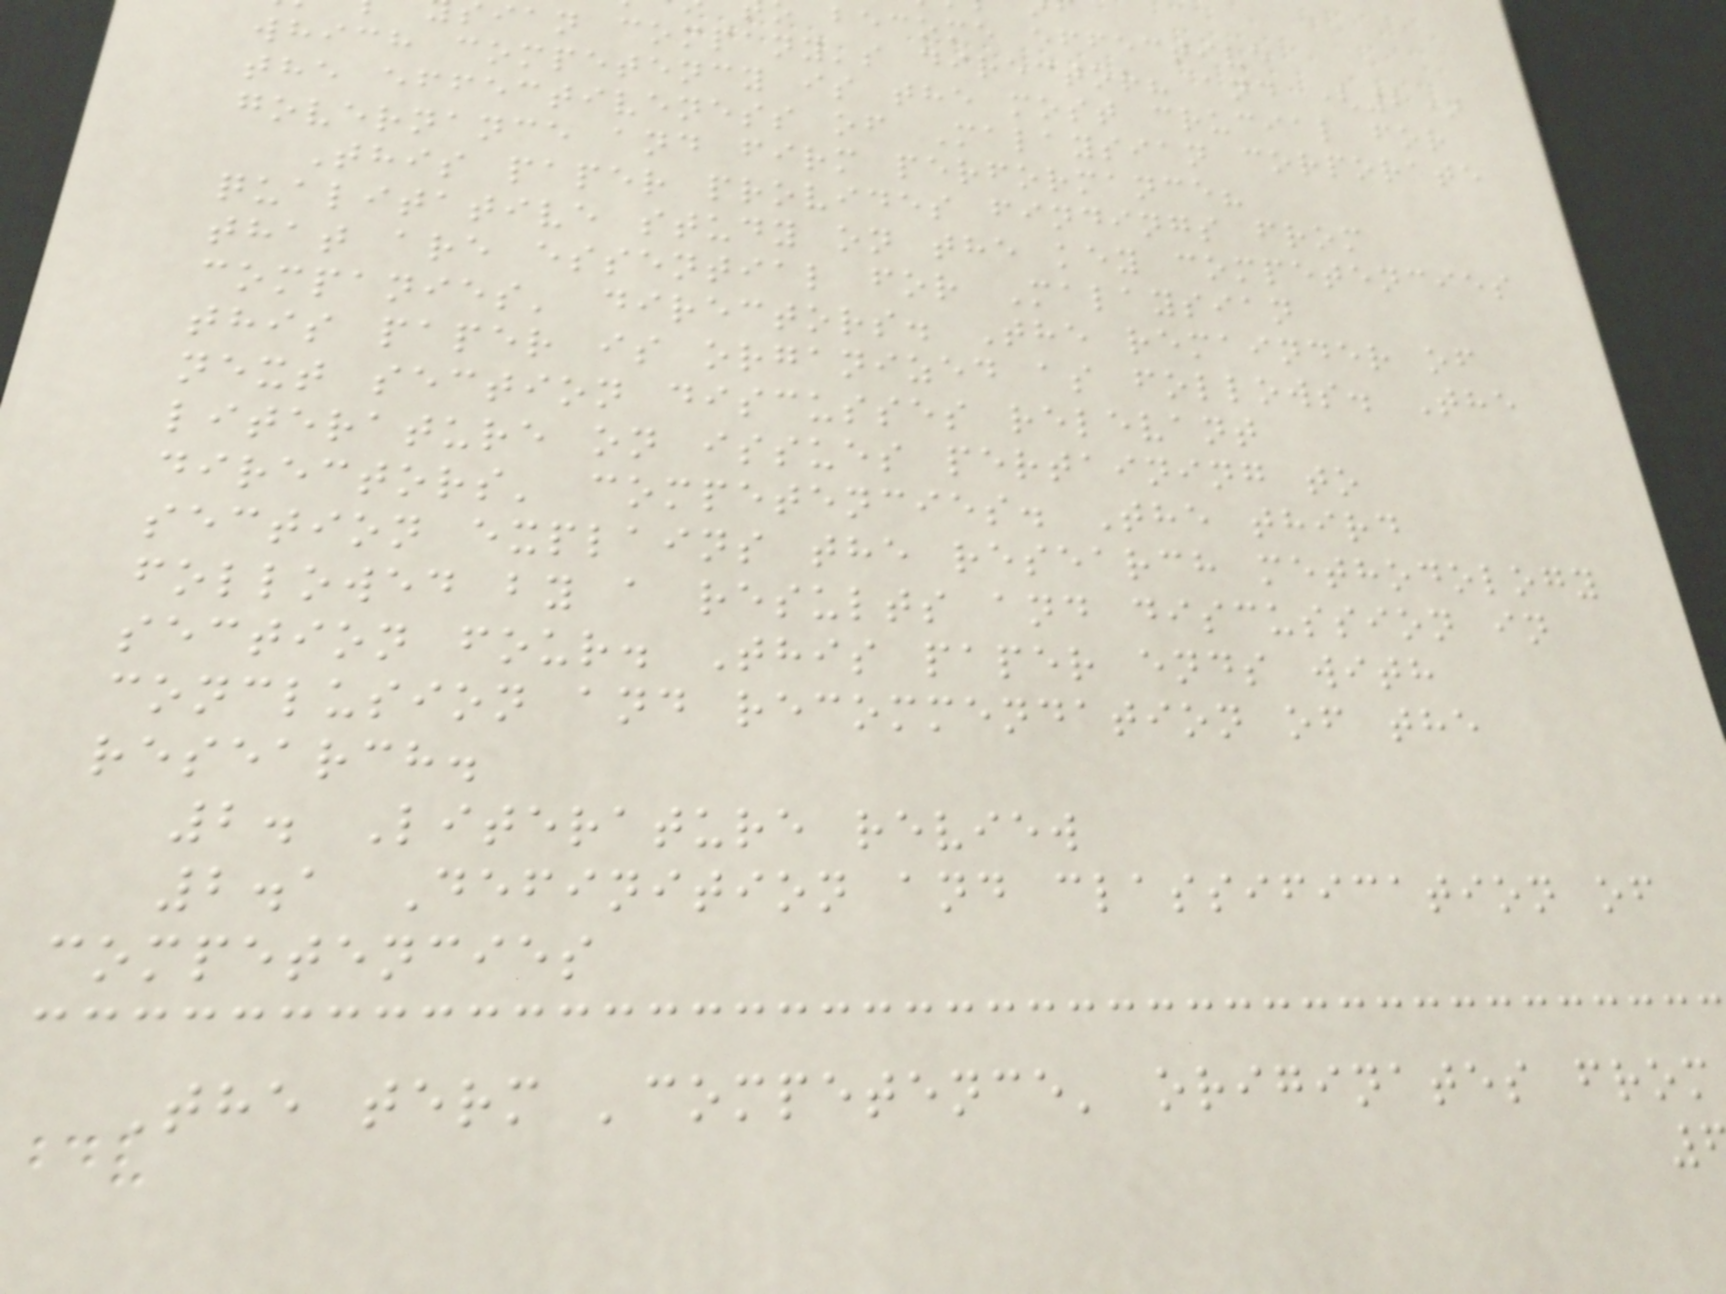become effective
ian company's director? and (2)
which competency is the most crucial for
the effectiveness of Malaysian corporate
governance and firm performance?
This paper provides findings from
qualitative study on the key competencies
that are essential for Malaysian
companies' directors. The remainder of
this paper is organized as follows. The
next section discusses relevant
literature on issues pertaining to
directors' competencies. The third
section explains the research methodology
followed by a results and discussion in
section four. This paper ends with
conclusion and recommendation of the
research.
2. Literature review
2.1 Definition and classification of
competencies
The term 'competence' originates from
